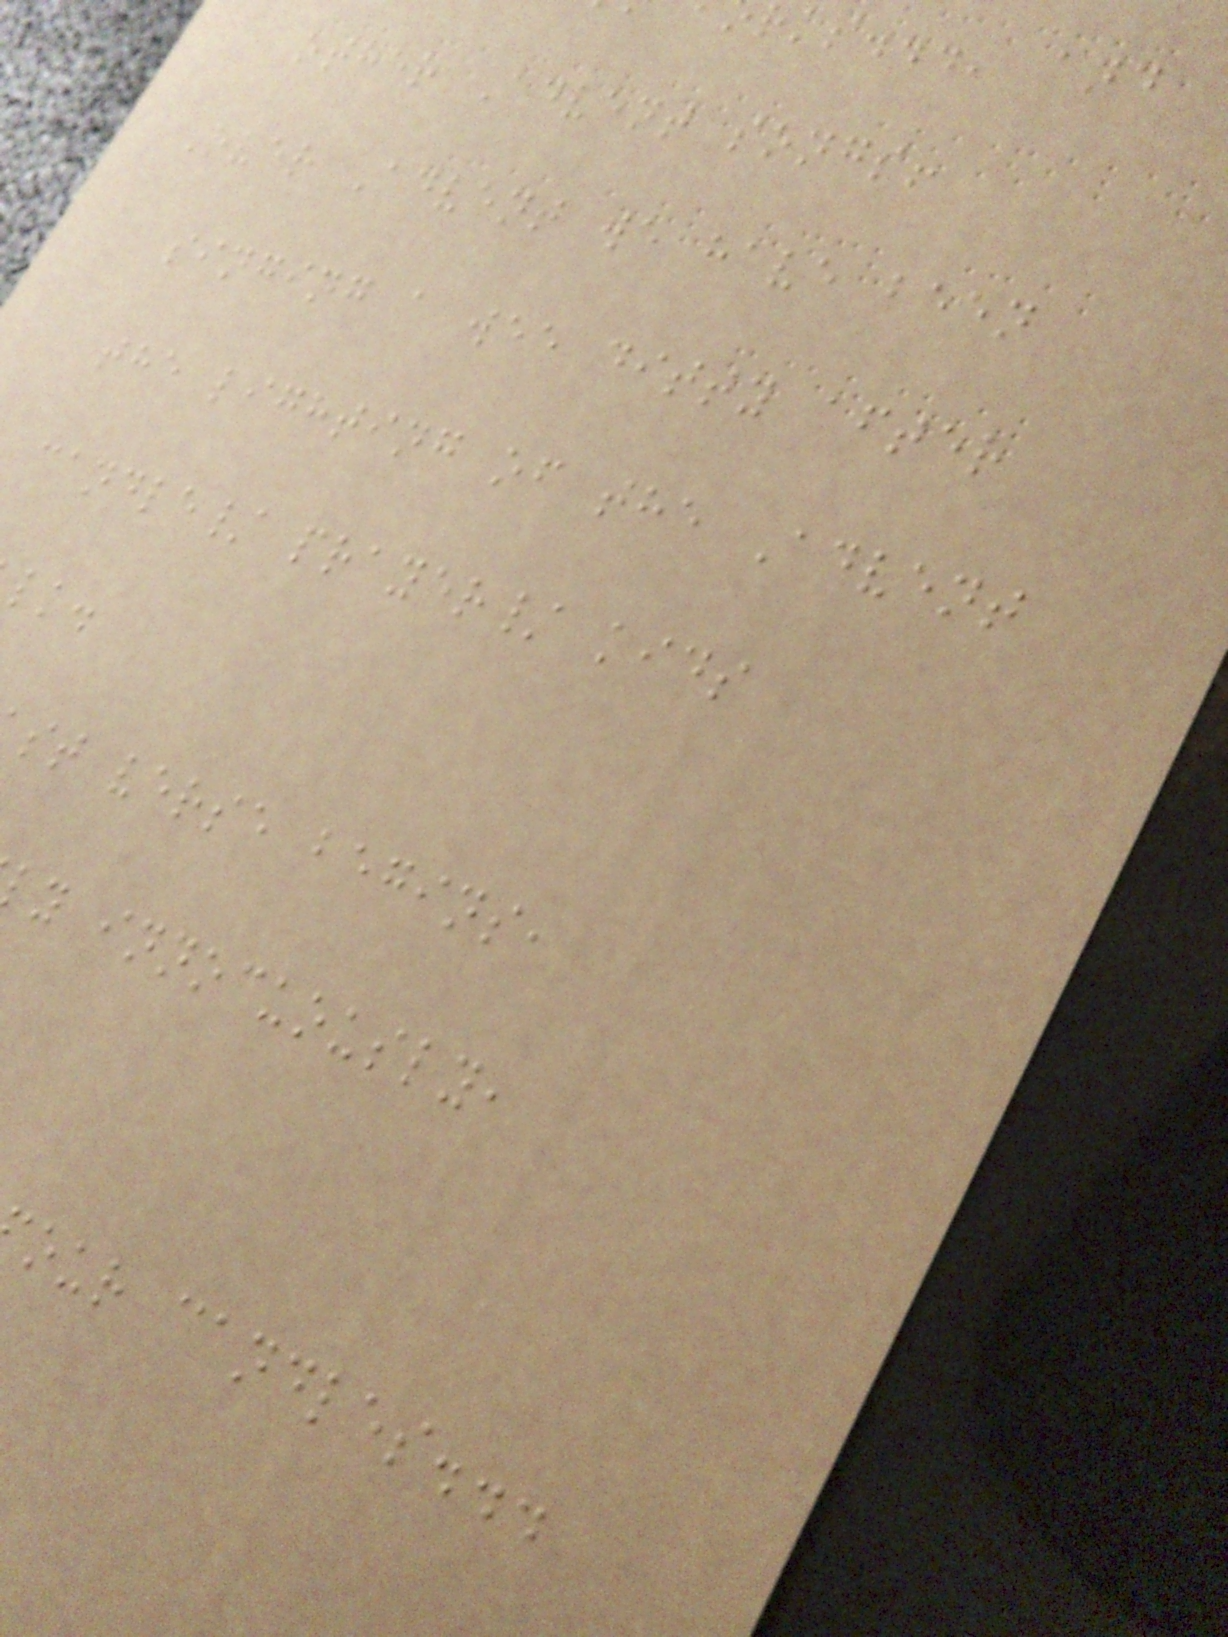rks...' and
other Advent songs!
Over Advent we have been
singing a wee ditty after
the lighting of the Advent
candle/ prayer/ kids
st verse begins,
y innocuously,
our candles...
